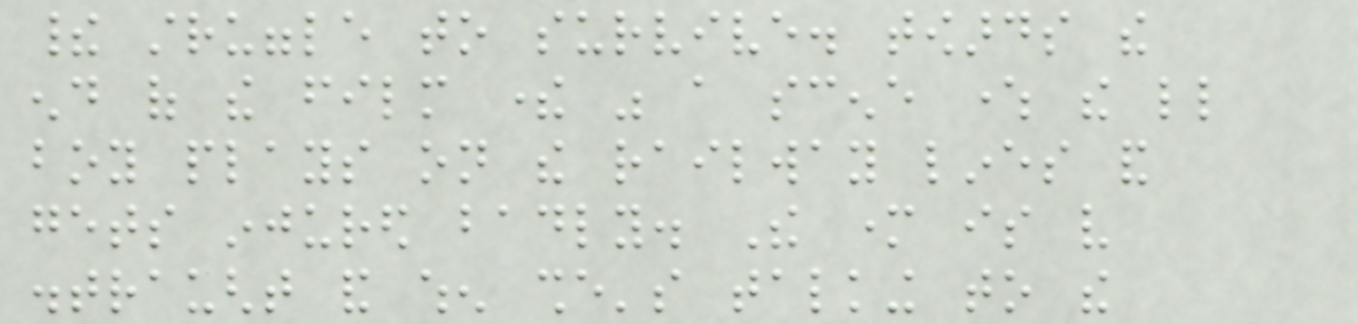their struggle to survive. towards the
end of the film there was a scene where the little
boy plays on the railway lines and
gets injured badly. The mother is very
distraught and when she's talking to the
